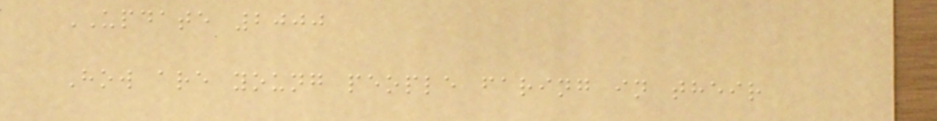UPDATE 2000
How are young people faring in their
